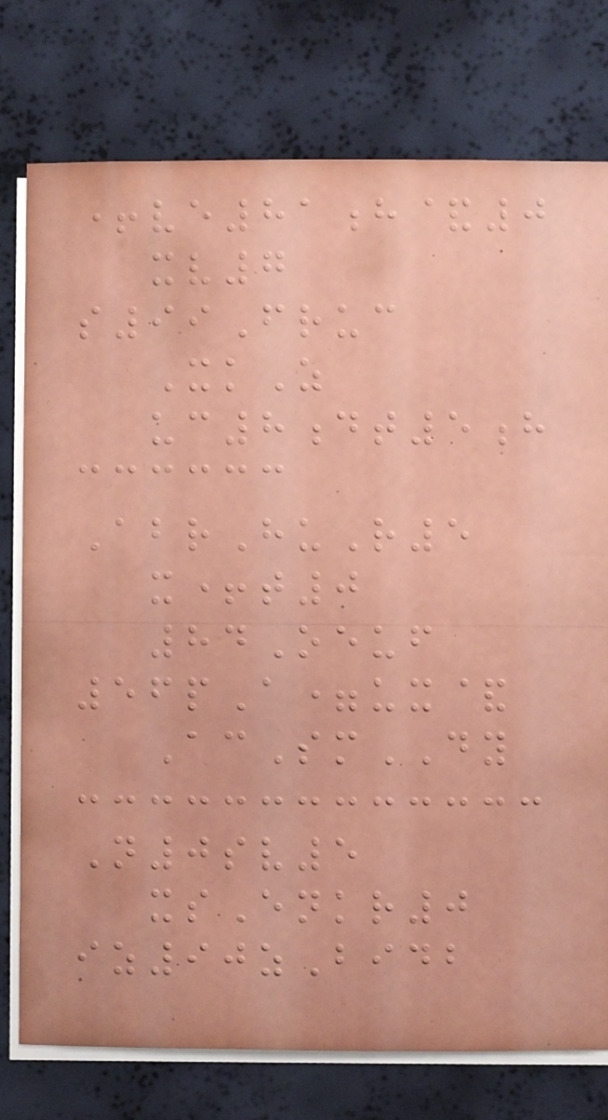+ve81h&0
xv7
s99Fruc
XkZ
uc8dt5h
AbrHuR5
x+t0
84Oeuf
56pA=ux&
AcSmDY
N0sv5
xsEnkr0
iz90zBidb
